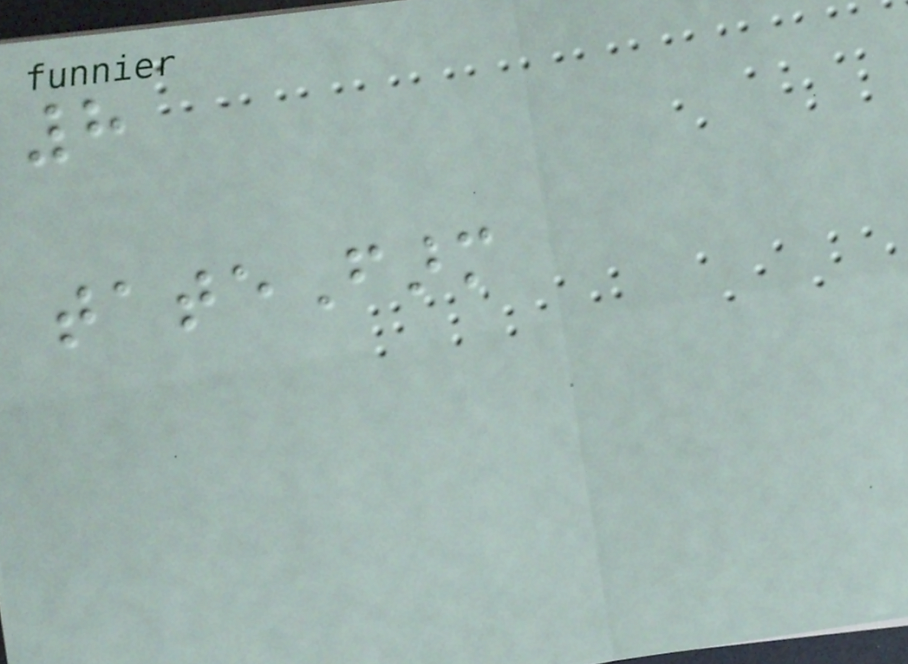8
tateFarm
